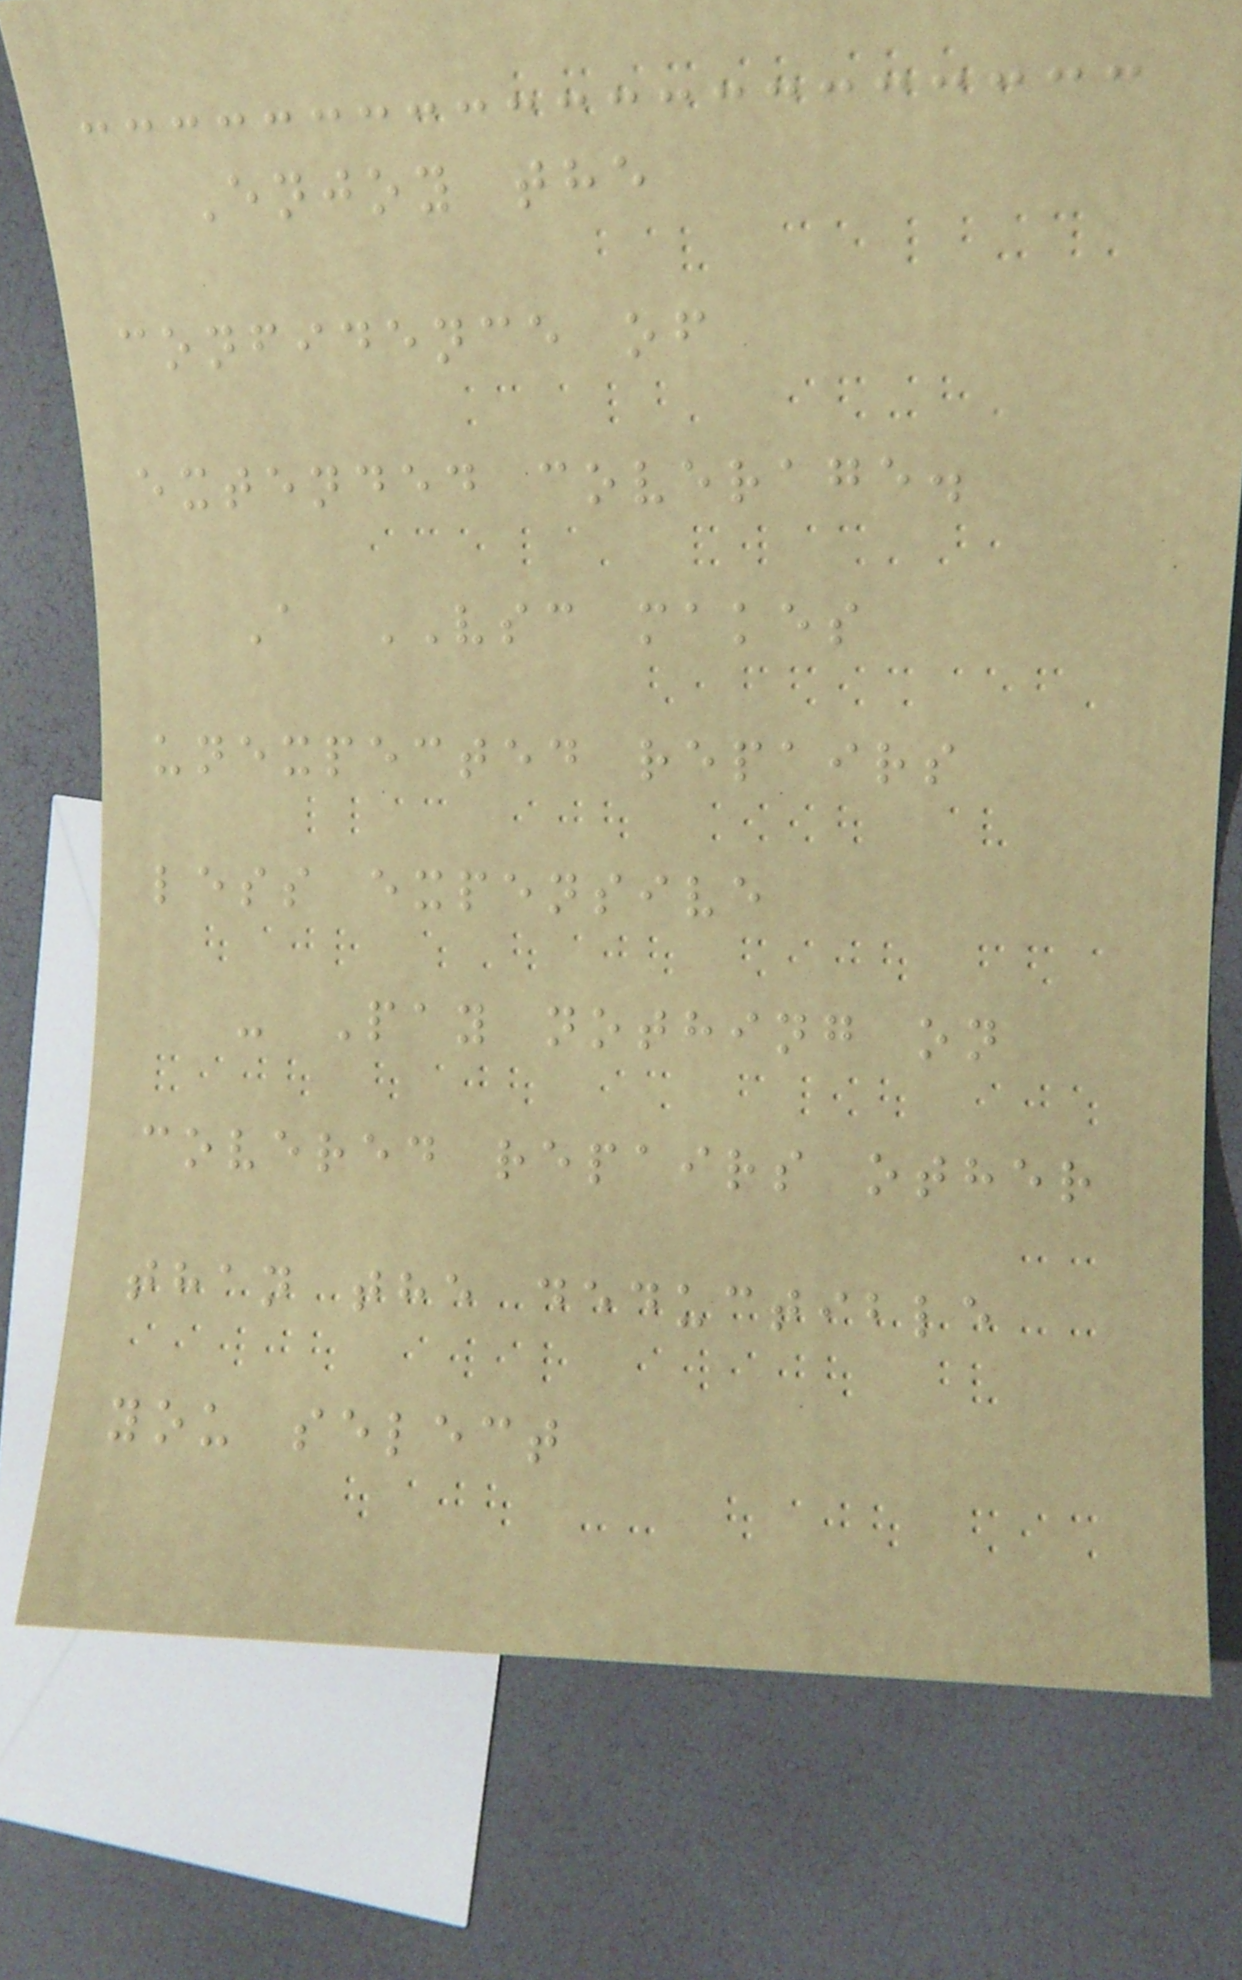Enjoy the
confidence of
extended coverage.
A VSC makes
unexpected repairs
less expensive
- Pay nothing on
covered repairs other
than the deductible
you select
